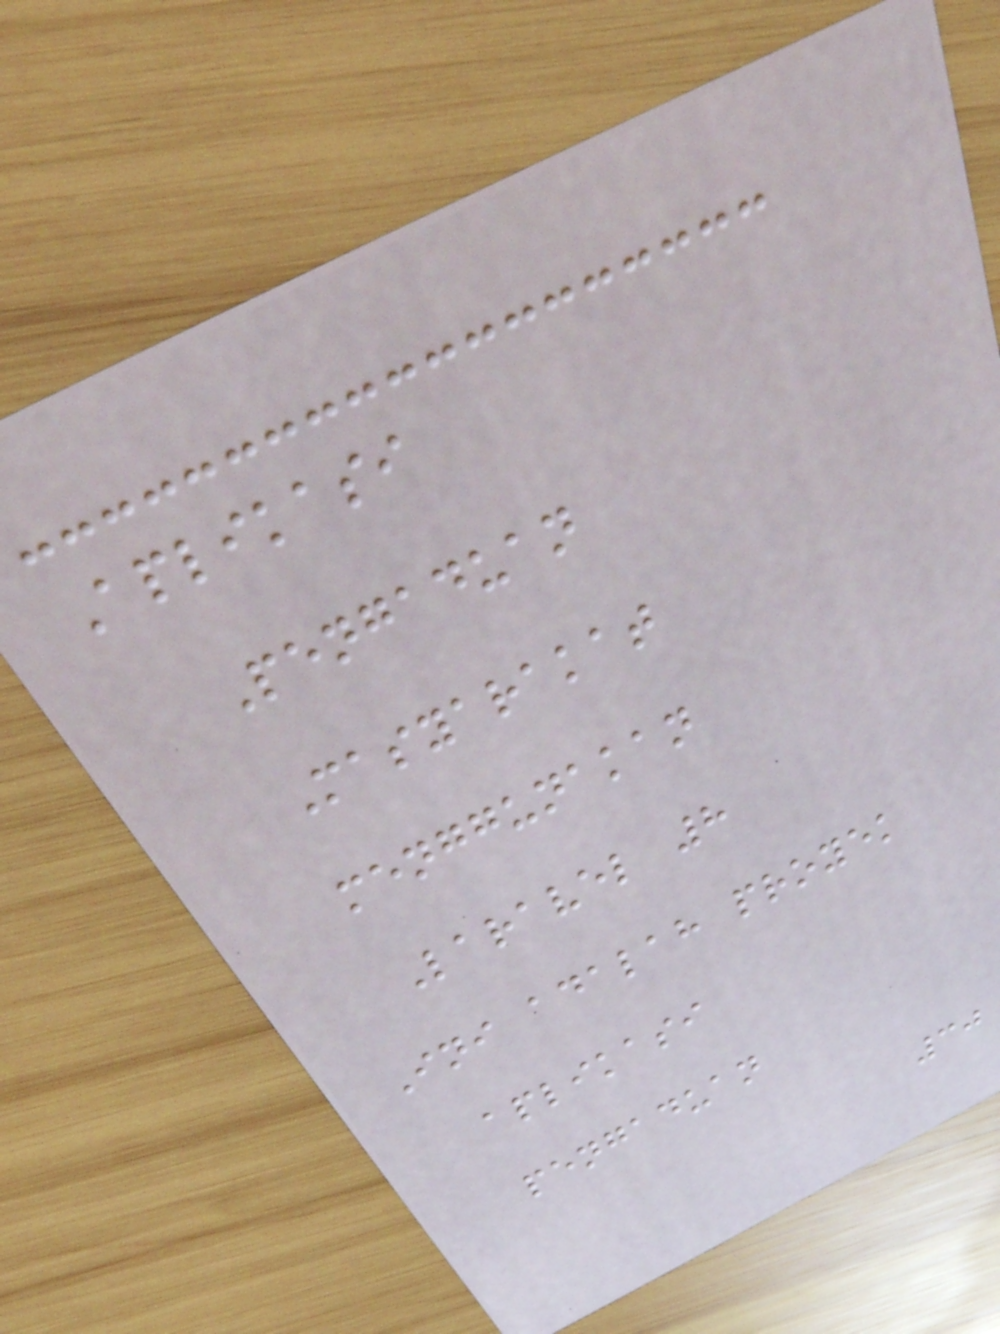Aplikasi
Pengaduan
Masyarakat
menggunakan
Laravel 8
Ini adalah proyek
aplikasi
pengaduan
30
